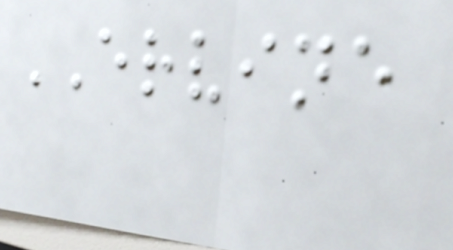ERVINE
